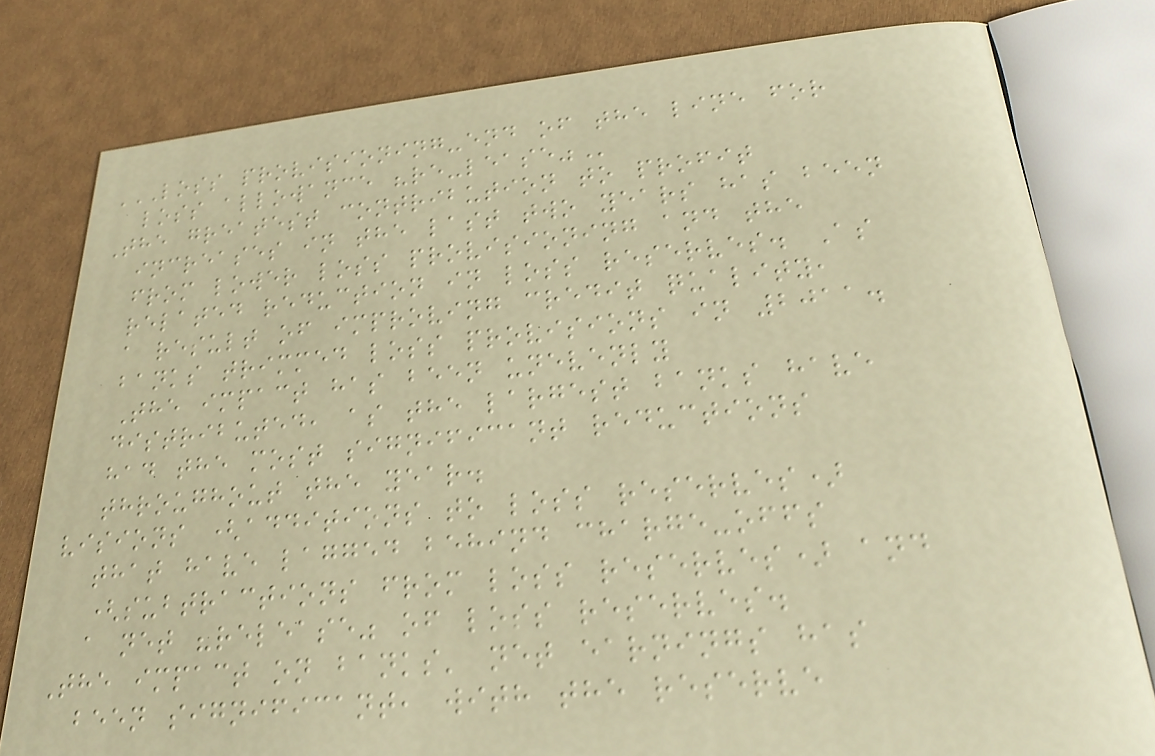LOSS PROVISIONING-END OF THE LINE FOR
LOSS ALLOWANCE "RE-LEASE"
The greatest contribution to profit
increases in the last two years has been
from lower loss provisioning and the
related reduction in loss reserves. As
a result of improving credit quality,
banks trimmed loss provisions in 2011.
The impact has been unevenly
distributed, as the largest banks have
had the most significant reductions
throughout the year.
visions (additions to loss reserves)
that have lagged behind charge-offs
(subtractions from loss reserves) and
a net "release" of loss reserves.
The impact on banks' net earnings has
been significant, with the reserve
